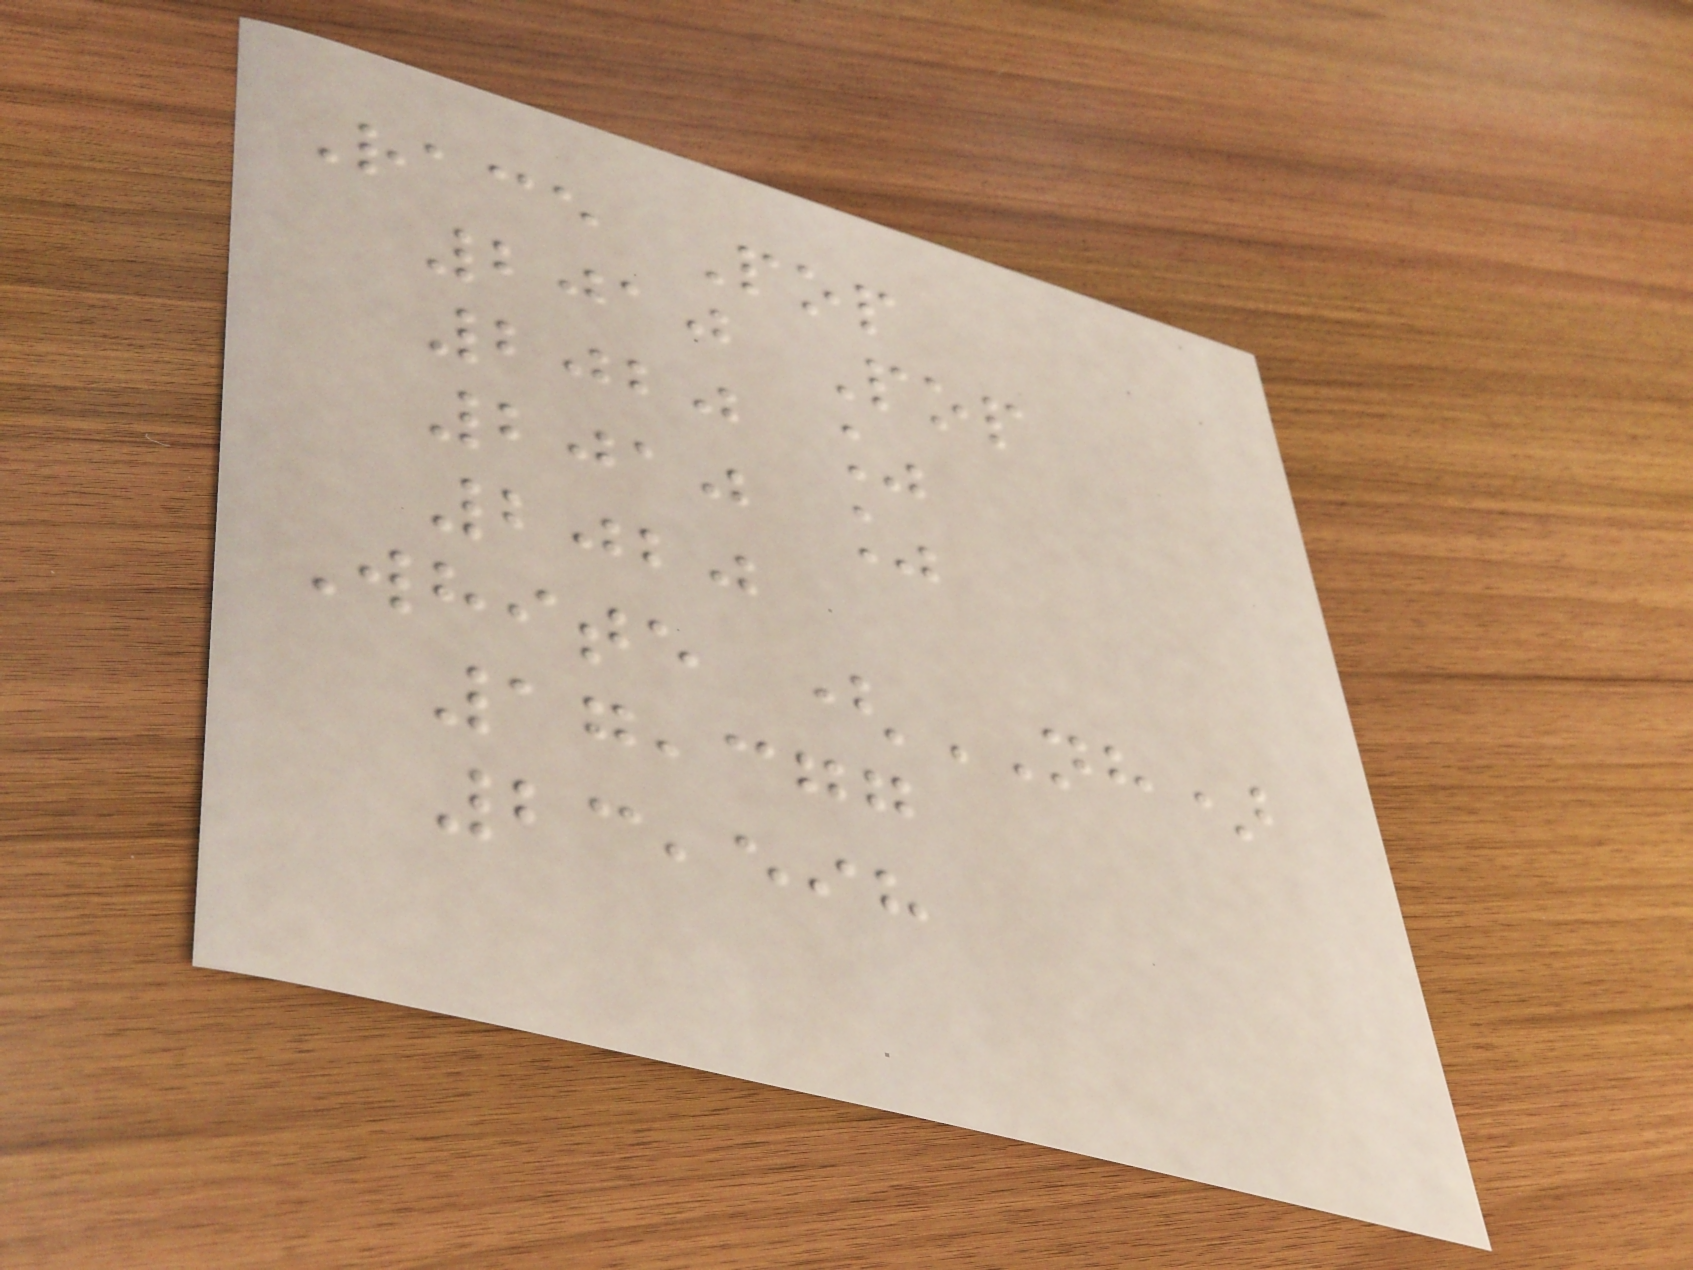Race Pop
2010 Pop
2020 %
2010 %
2020
White (NH)
17,377
23,598
